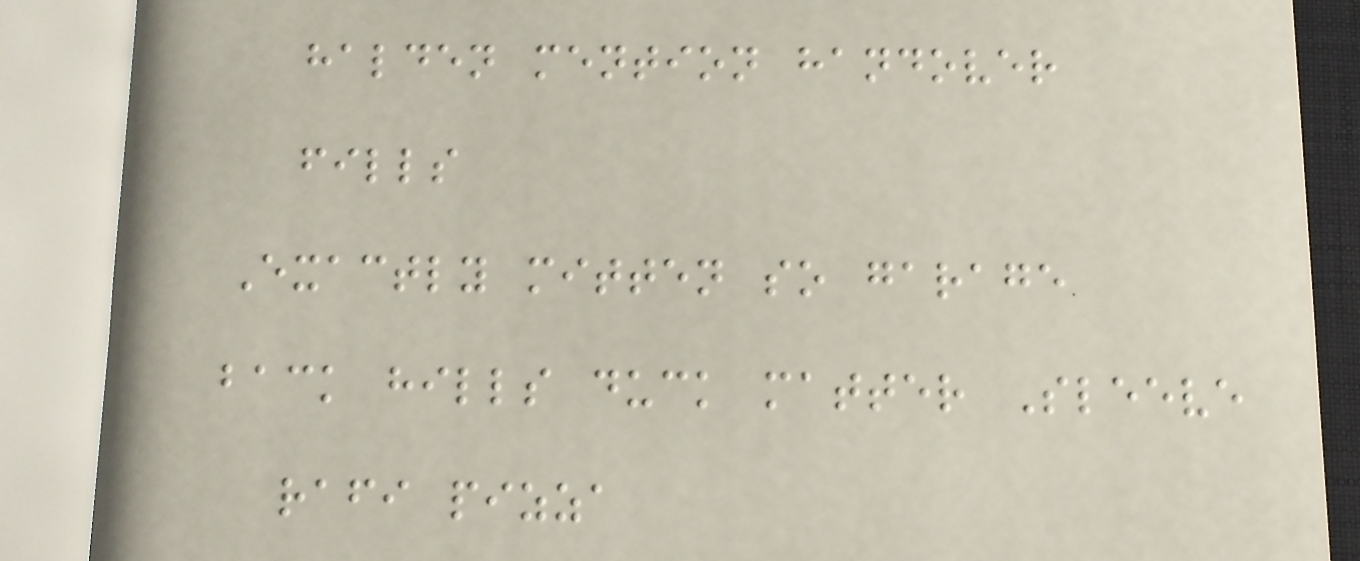halden mention handover
fills
Exactly mitten so garage
back hills duck matter Sleeve
rafi pizza
